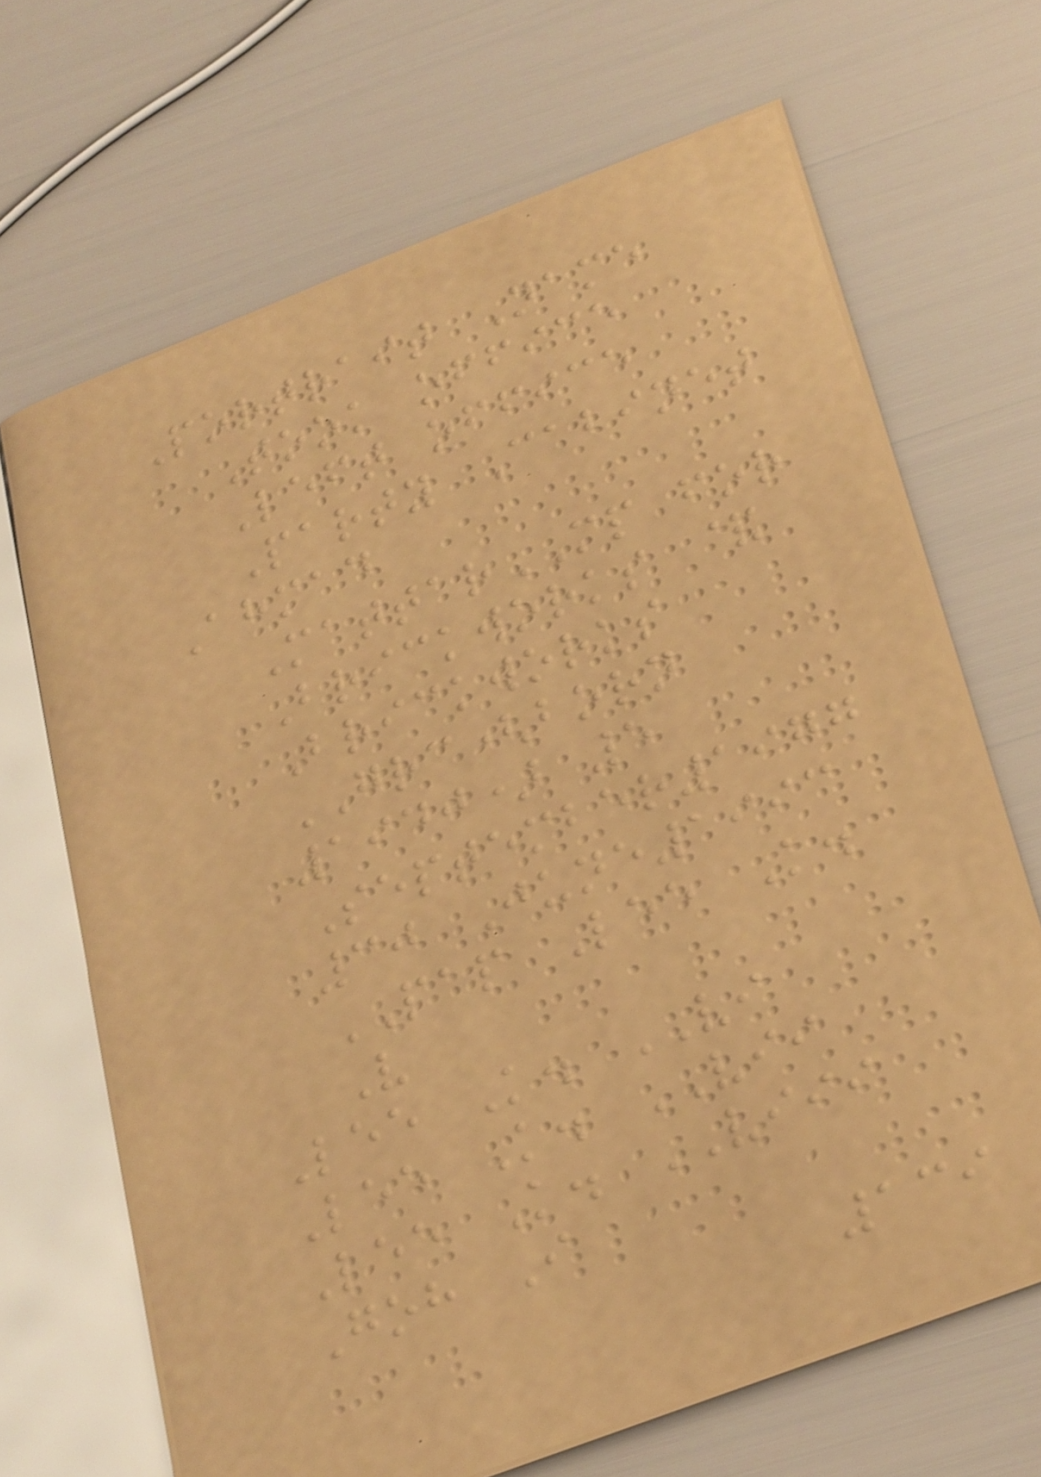Portrait Name
Took office
Left office
Party Cabinet
Ahmad
MattarMP for
Brickworks &
Brickworks
GRC(born
1940) 5
September1977
30 June1993
PAP Lee K.
V
Lee K. VI
Lee K. VII
Lee K. VIII
Goh I
139
